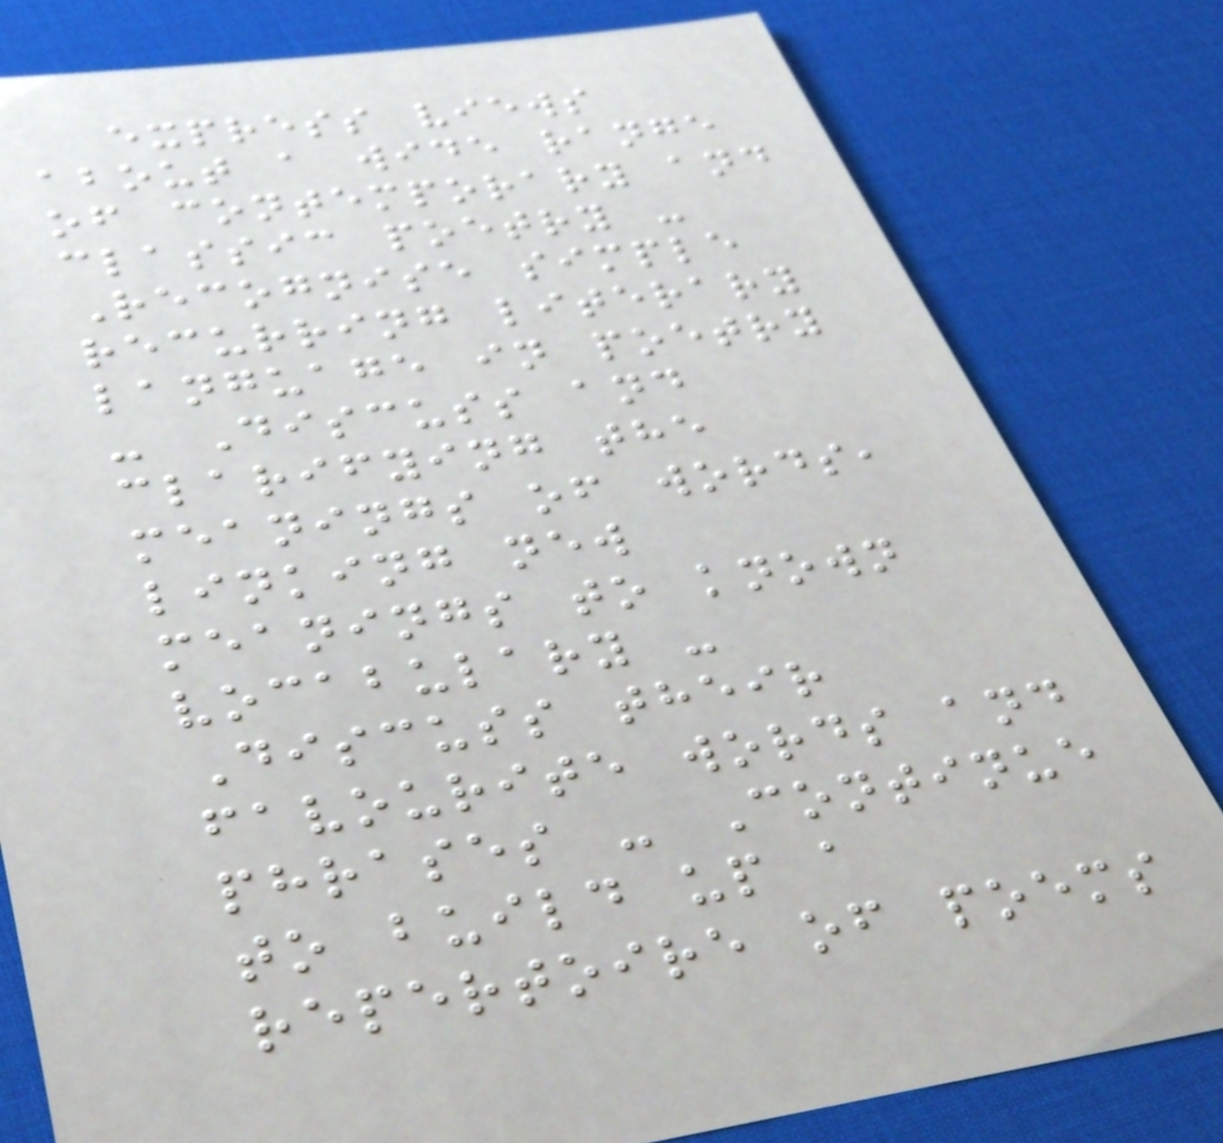express views
about a wide range
of contemporary and
classic poetry -
Recognise simple
recurring literary
language in poetry
- Discuss and
clarifying the
meanings of words,
linking new
meanings to known
vocabulary -
Discuss their
favourite words and
phrases - Continue
to build up a
repertoire of poems
